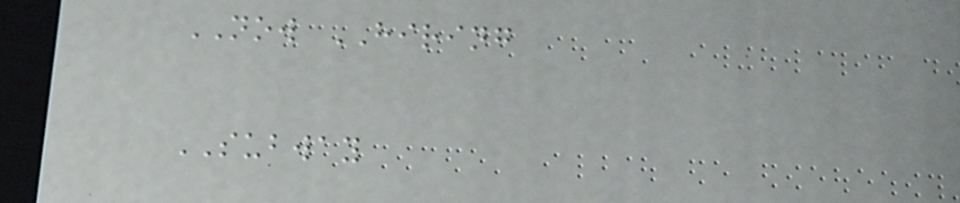NOW HIRING
SUBWAY
